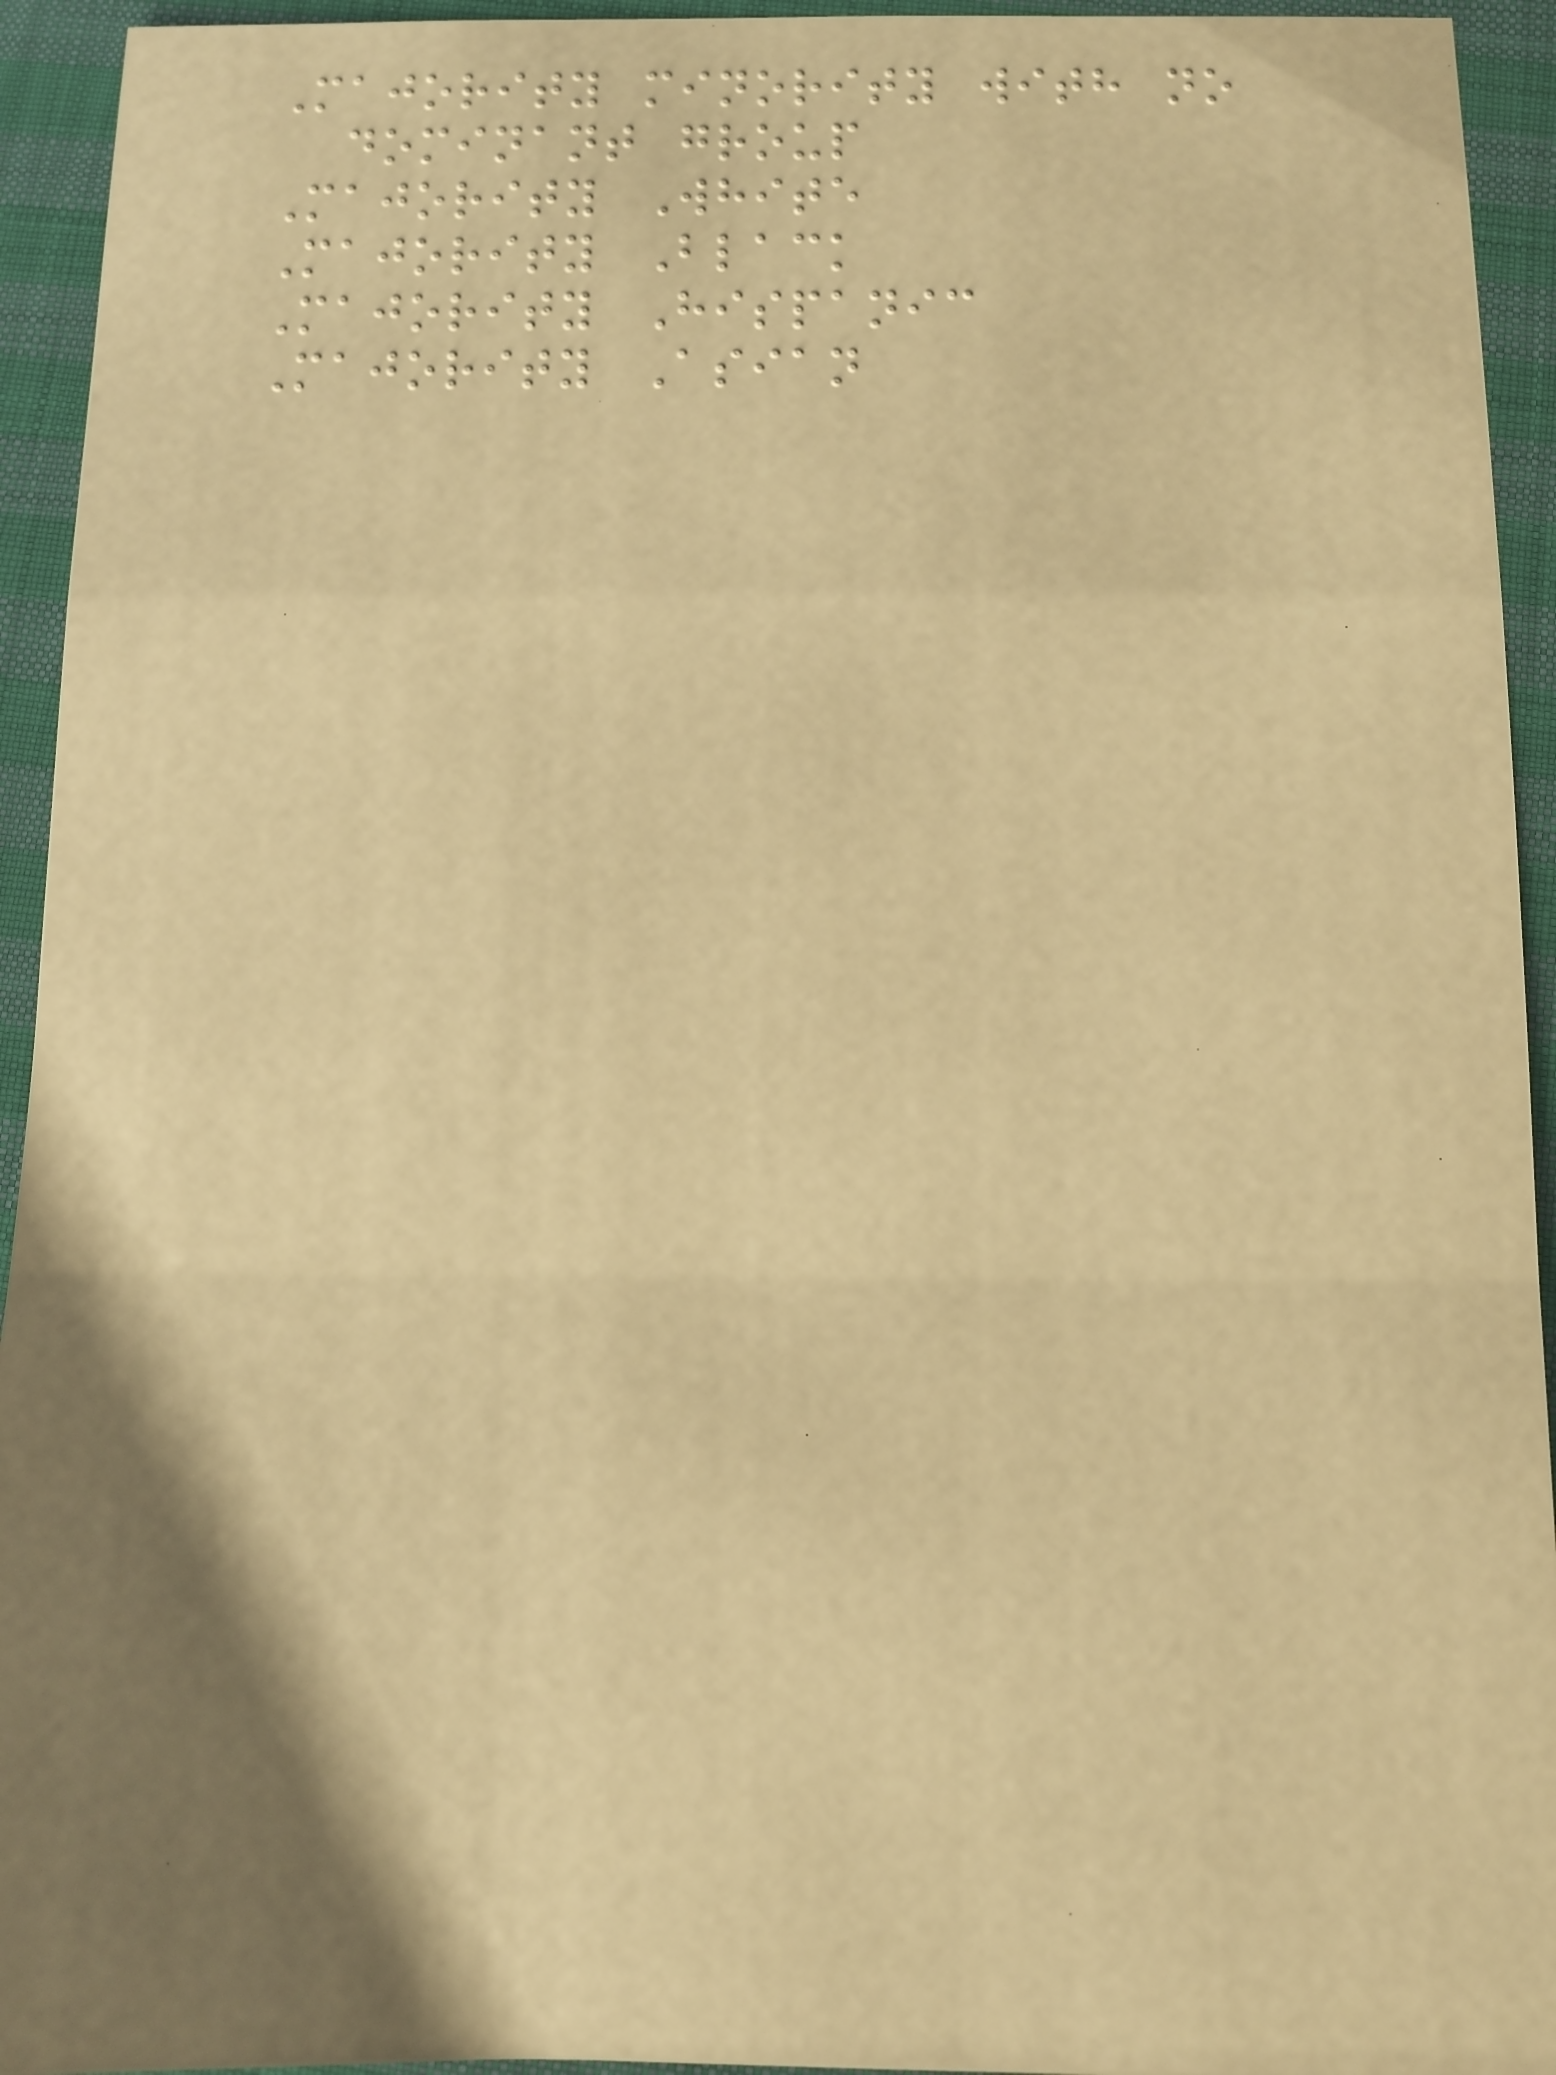Majority minority with no
dominant group
Majority White
Majority Black
Majority Hispanic
Majority Asian
